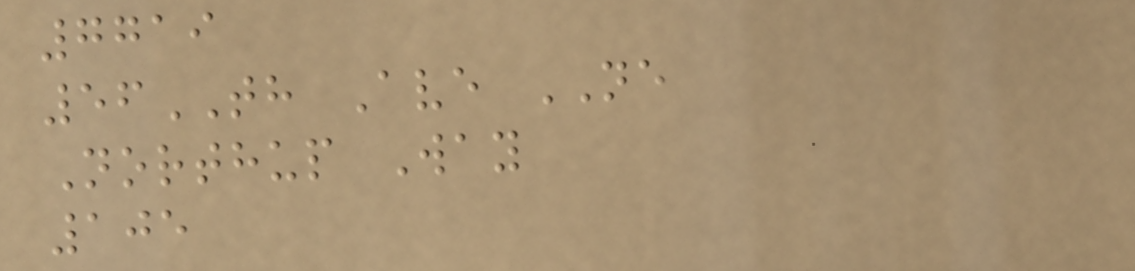7719
56TH Ave NE
Northup Way
105
